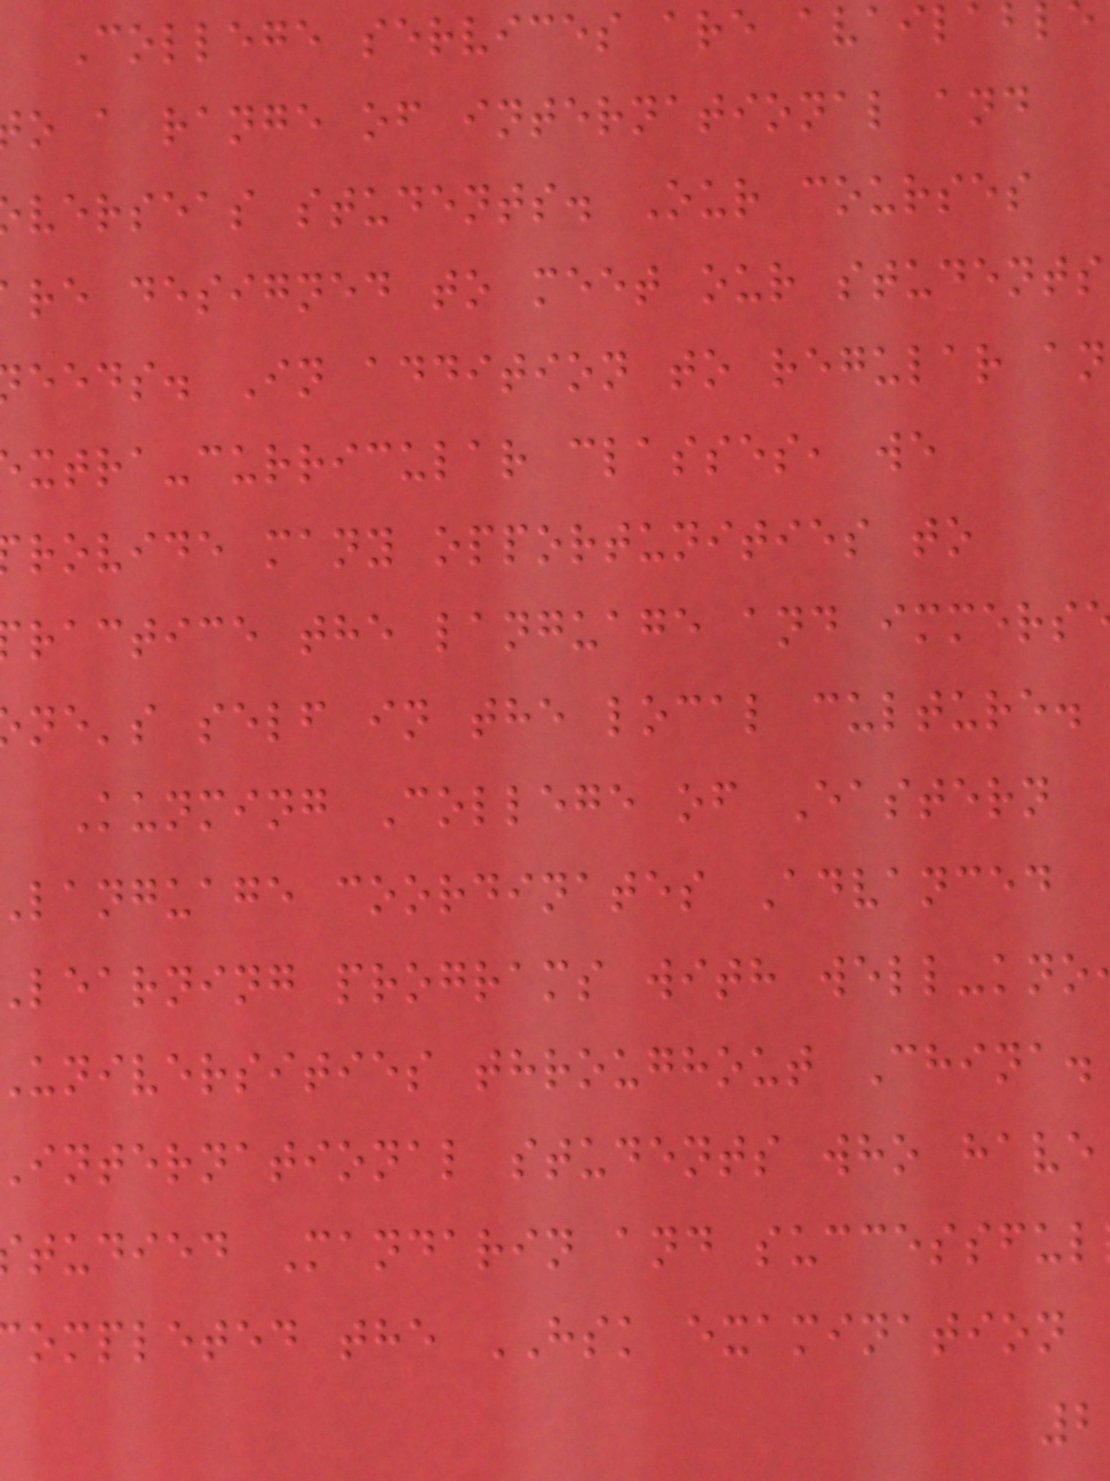College services are availabl
o a range of international and
verseas students. Our courses
re designed to meet our students
eeds. In addition to regular an
xtra-curricular classes, we
rovide many opportunities to
ractice the language and immers
ne's self in the local culture.
Kunming College of Eastern
language coordinates Advanced
learning programs with well-kno
universities throughout China.
international students who have
tudied Mandarin and successful
ompleted the HSK examination
